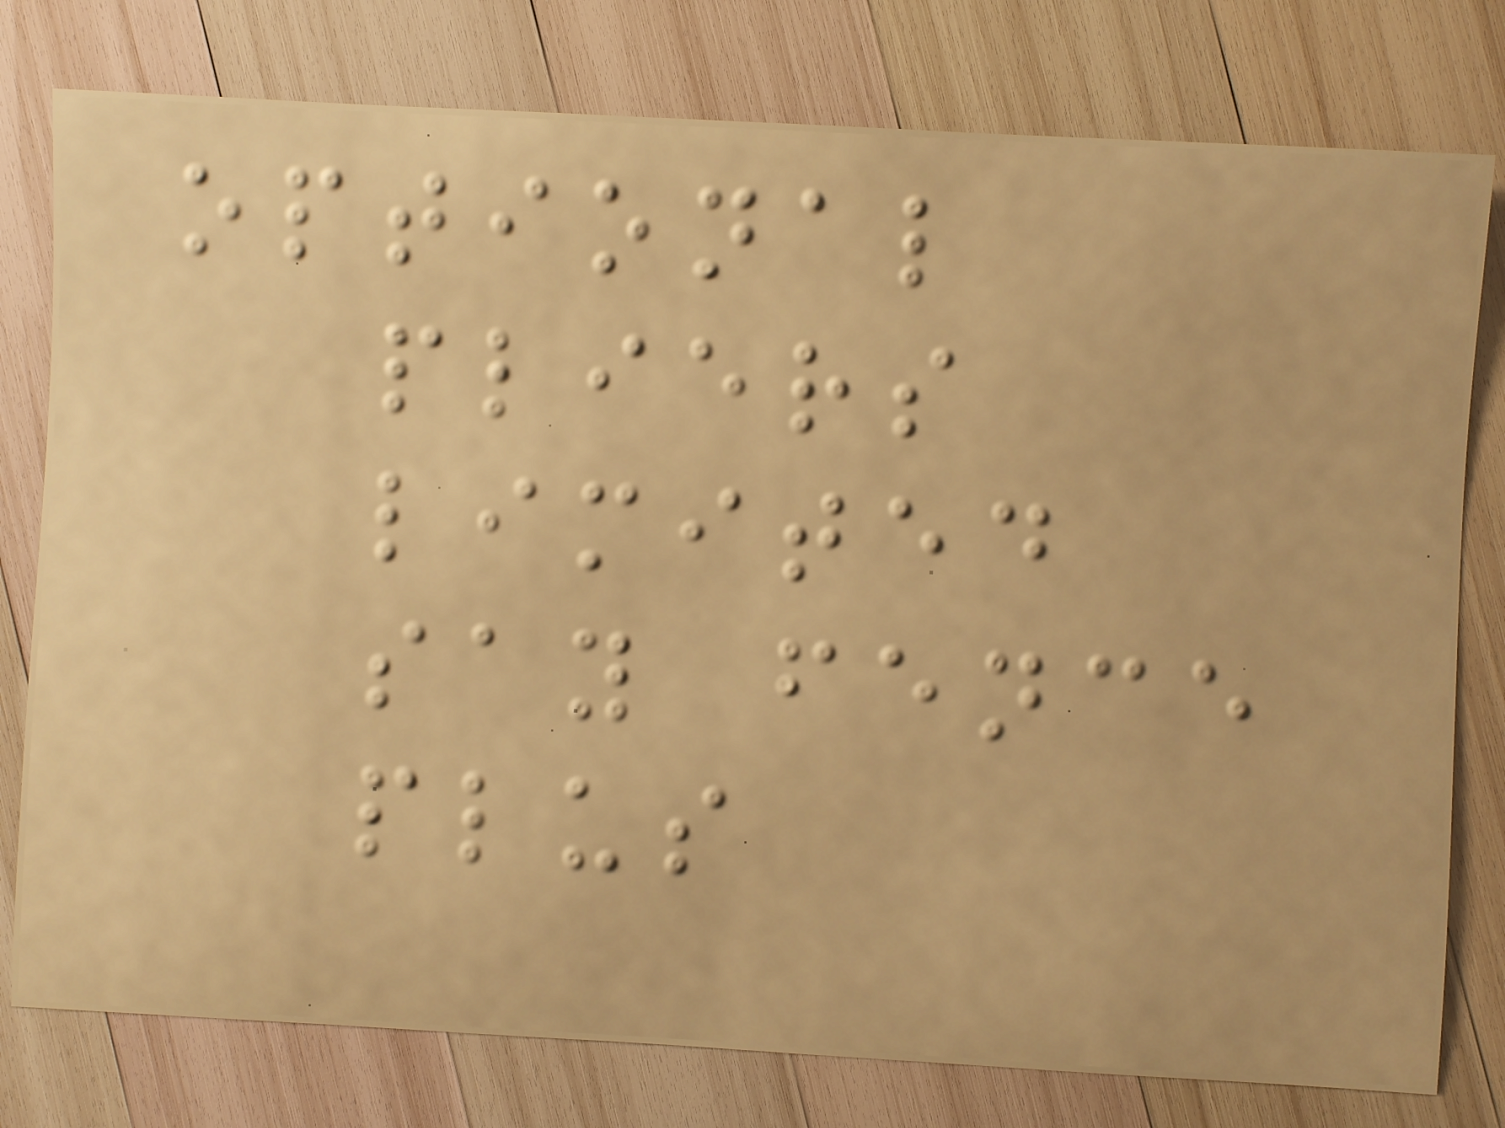optional
pliers
limited
say fence
plus
